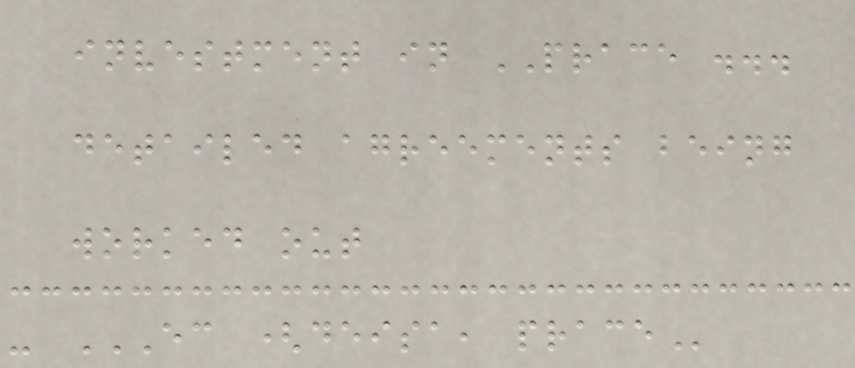investment in PRACE ...
detailed agreements being
worked out
- EC (DEISA, PRACE
